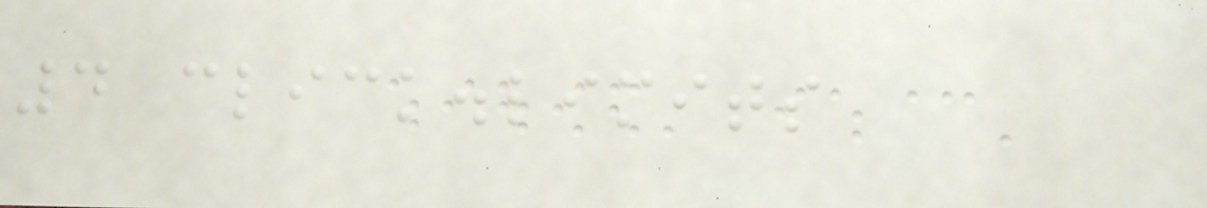4 click.limits
